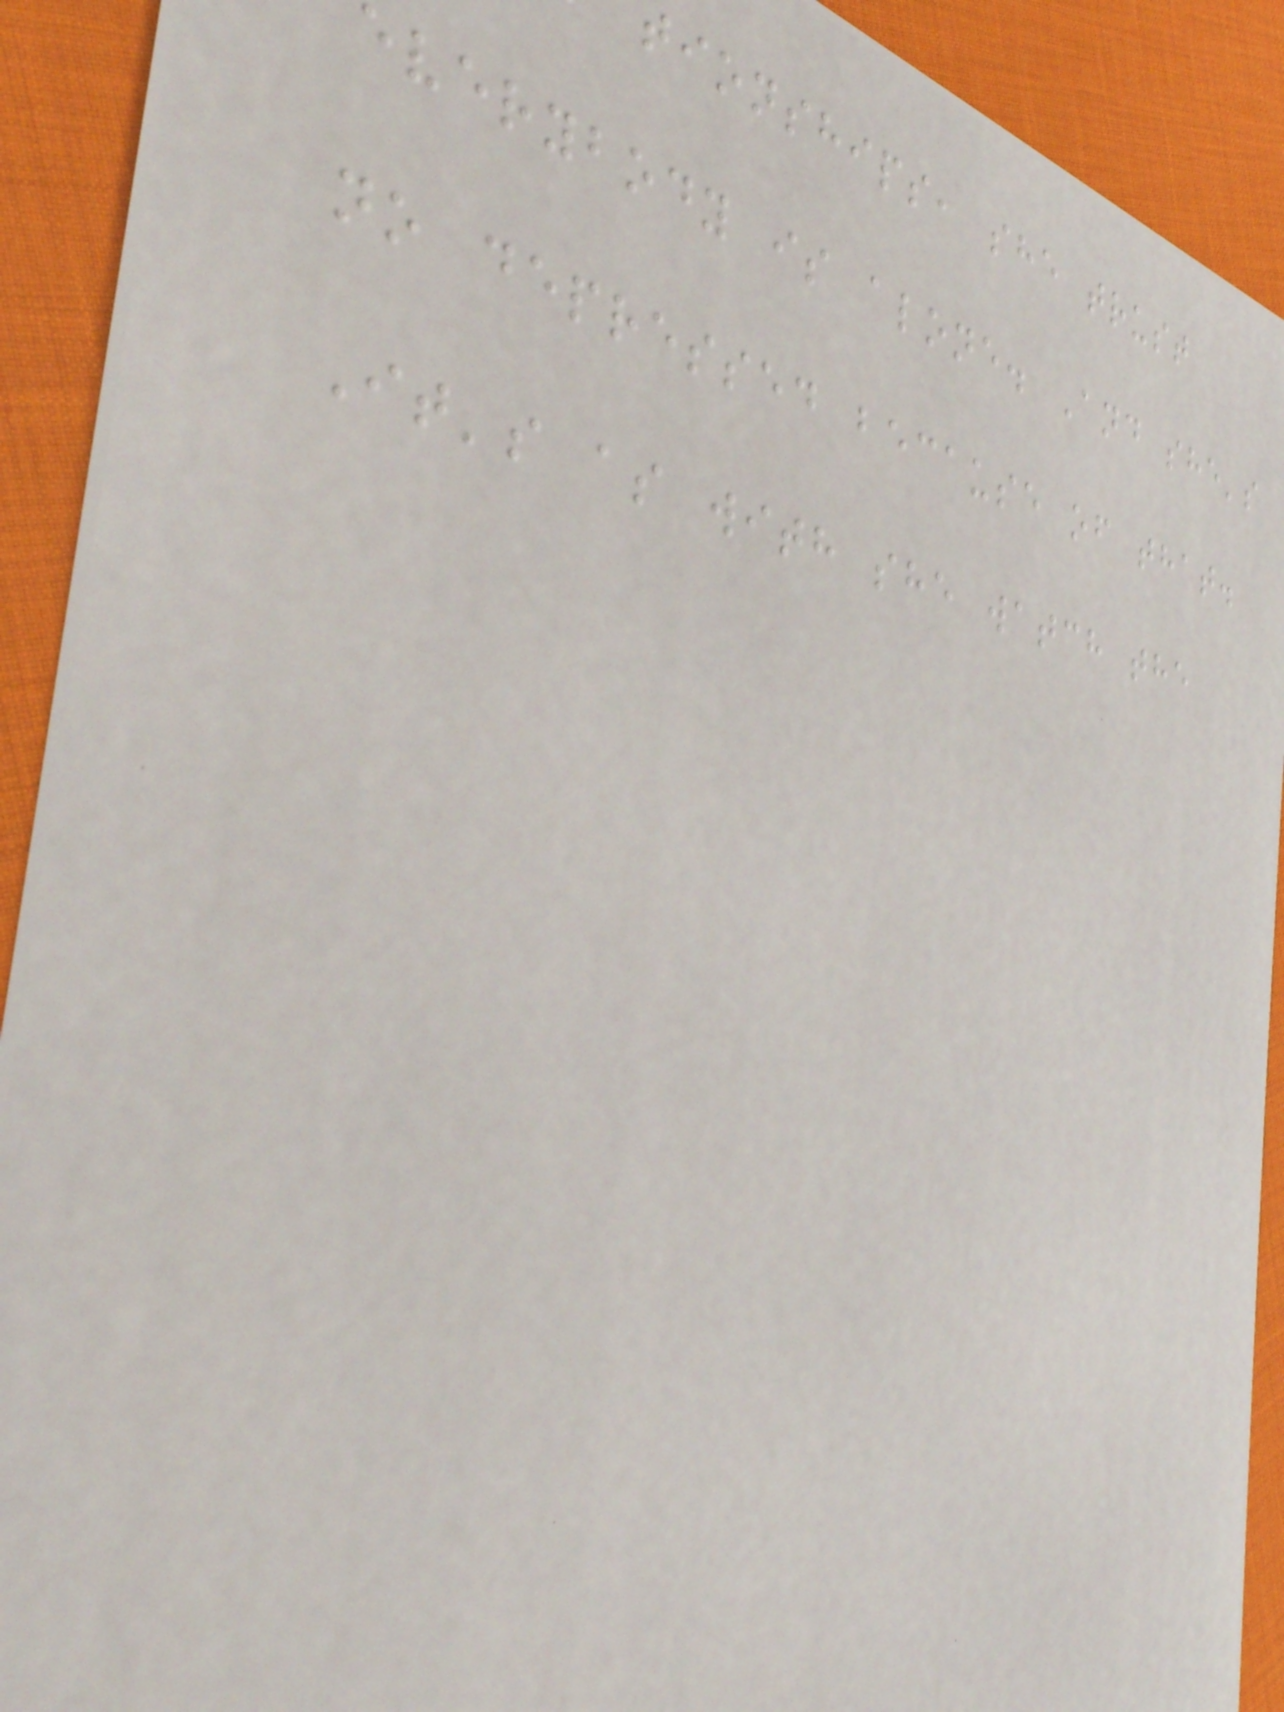tionships, she trust
everybody is alone. And she's
no depressed because of that.
It's as with she watch the
